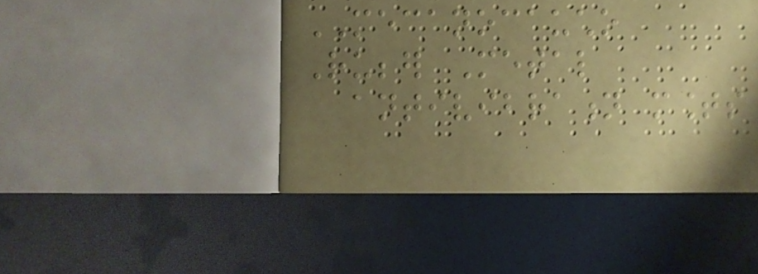MECANOCAUCHO
Rubber Metal
antivibration mounts
